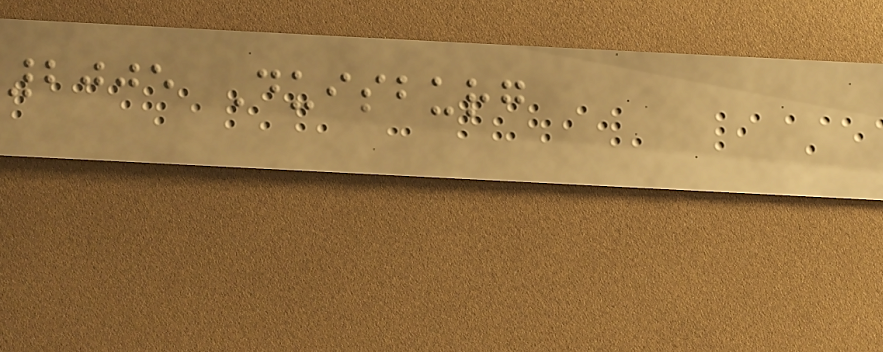2005 Duisburg
